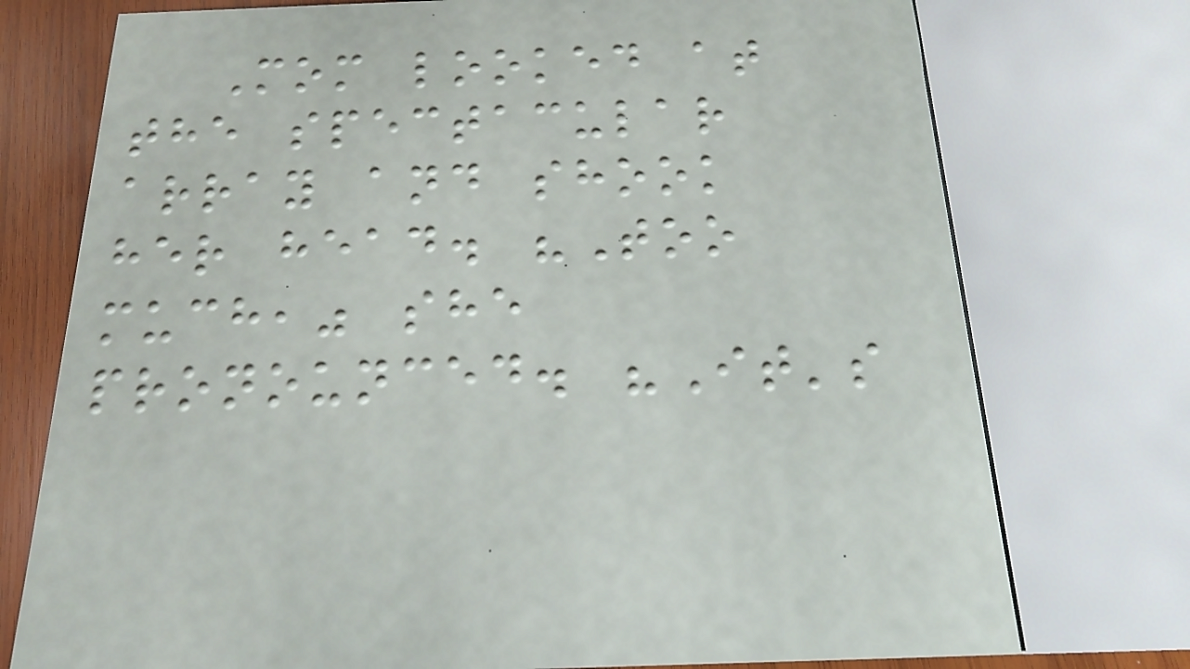Mom looked at
the spectacular
array and shook
her head. "Too
much," she
pronounced. "It's
